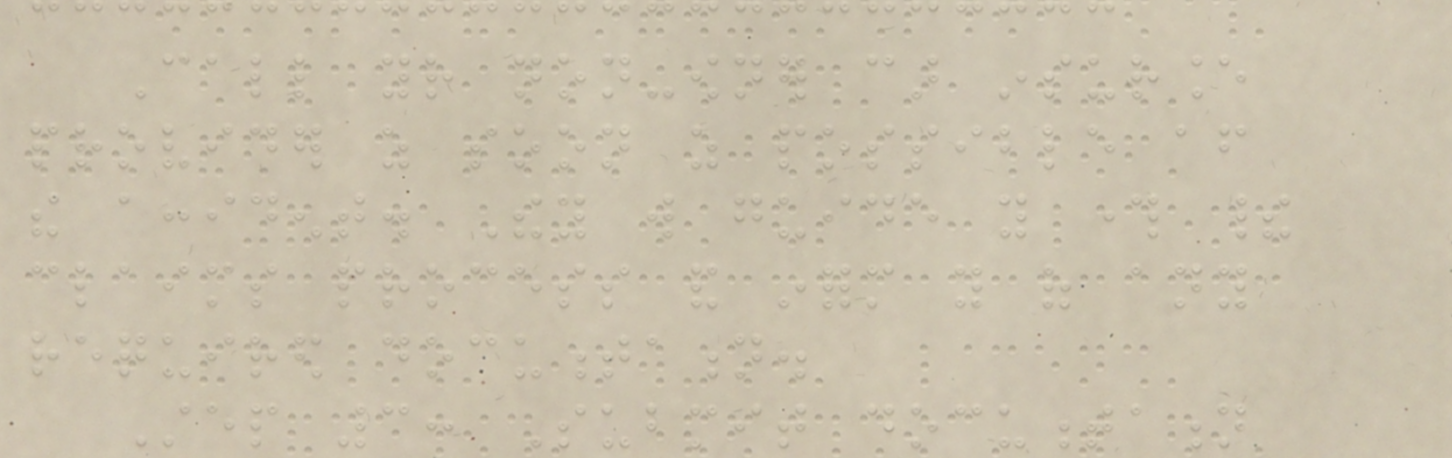Call your non-owner car insurance
provider as soon as possible after
the accident. They will guide you through their
claims process and inform you of any
required documentation.
Step 3: Submit documentation
